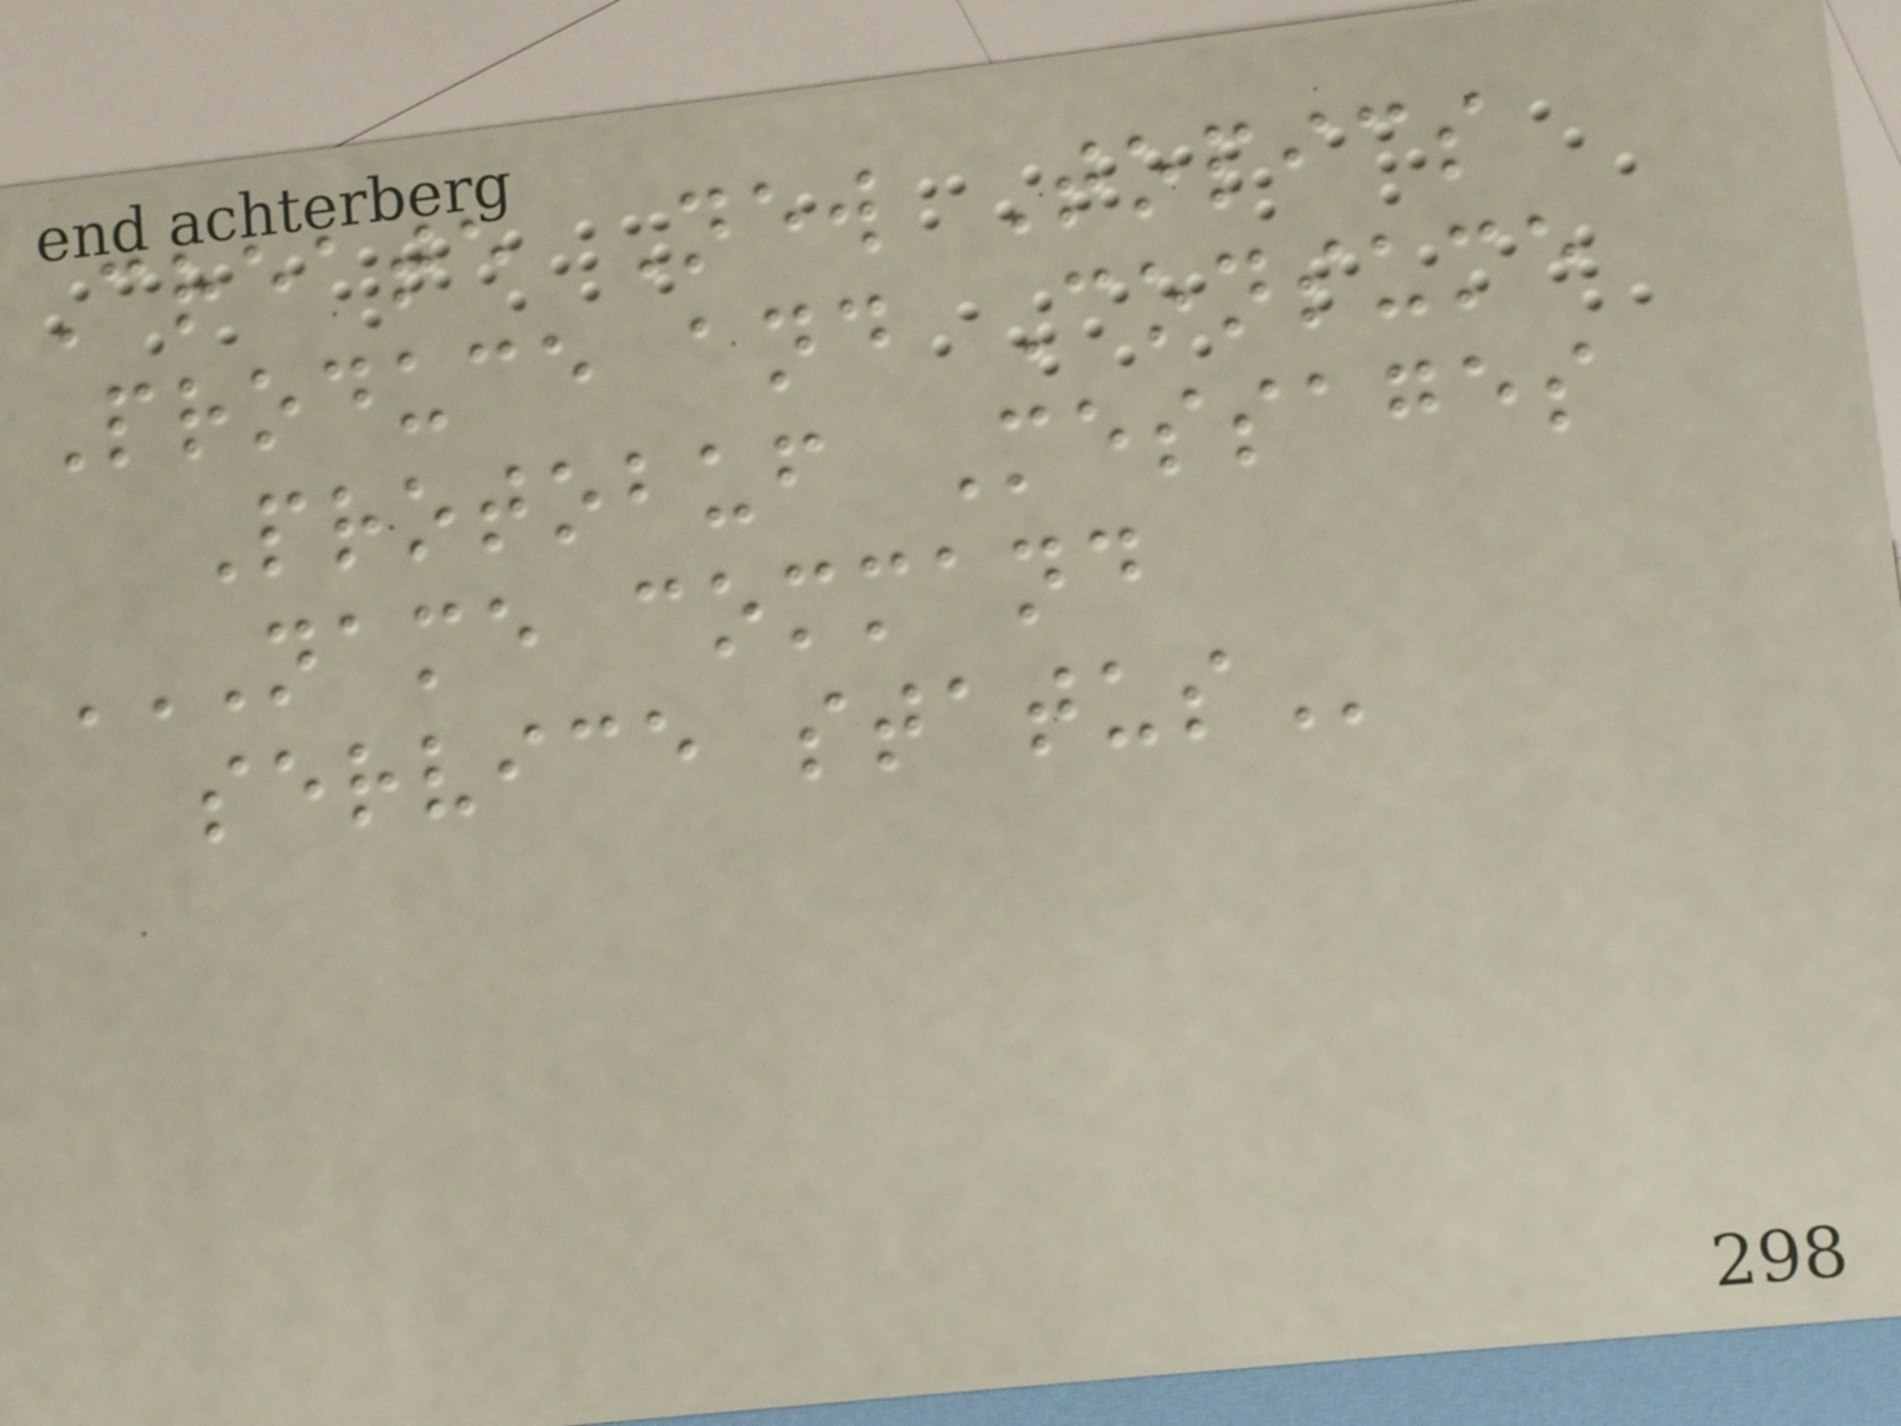Create New Topics
Produce and Consume
Protobuf Messages
NAME COMMAND
SERVICE STATUS
